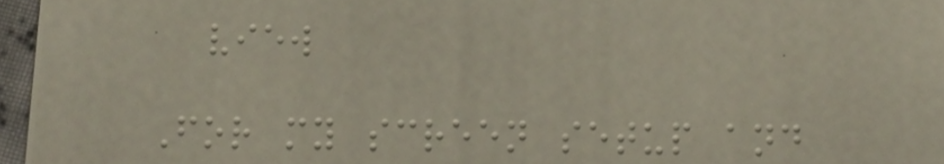view
For my screen setup and
